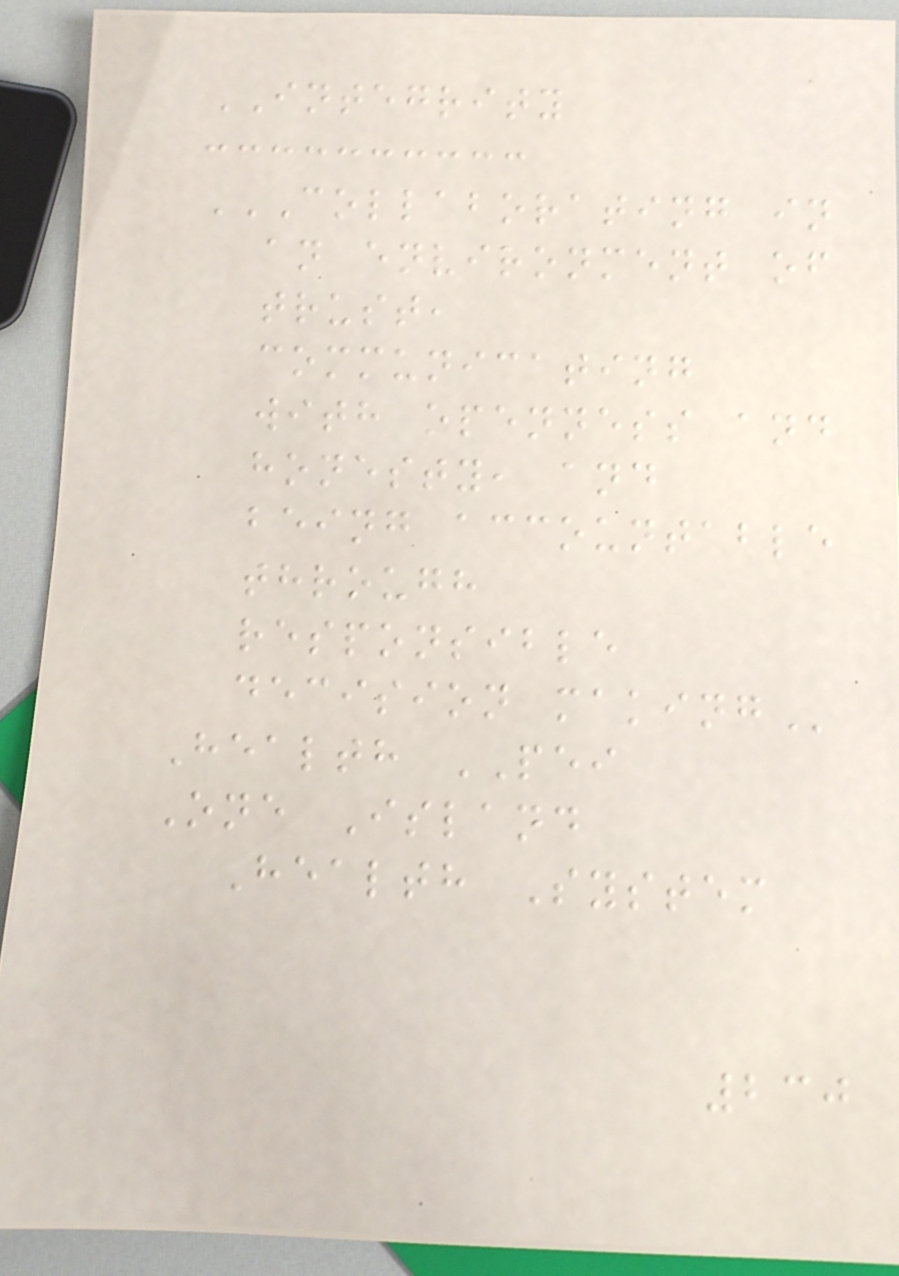INTEGRITY
COLLABORATING IN
AN ENVIRONMENT OF
TRUST,
COMMUNICATING
WITH OPENNESS AND
HONESTY, AND
BEING ACCOUNTABLE
THROUGH
RESPONSIBLE
DECISION MAKING
Health PEI
One Island
Health System
230
